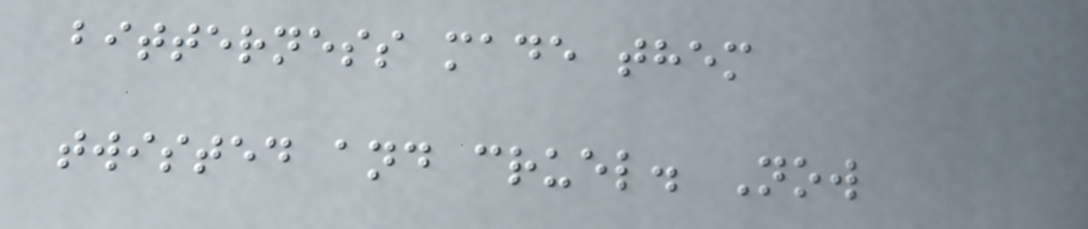bitterness made them
twisted and cruel. Now
